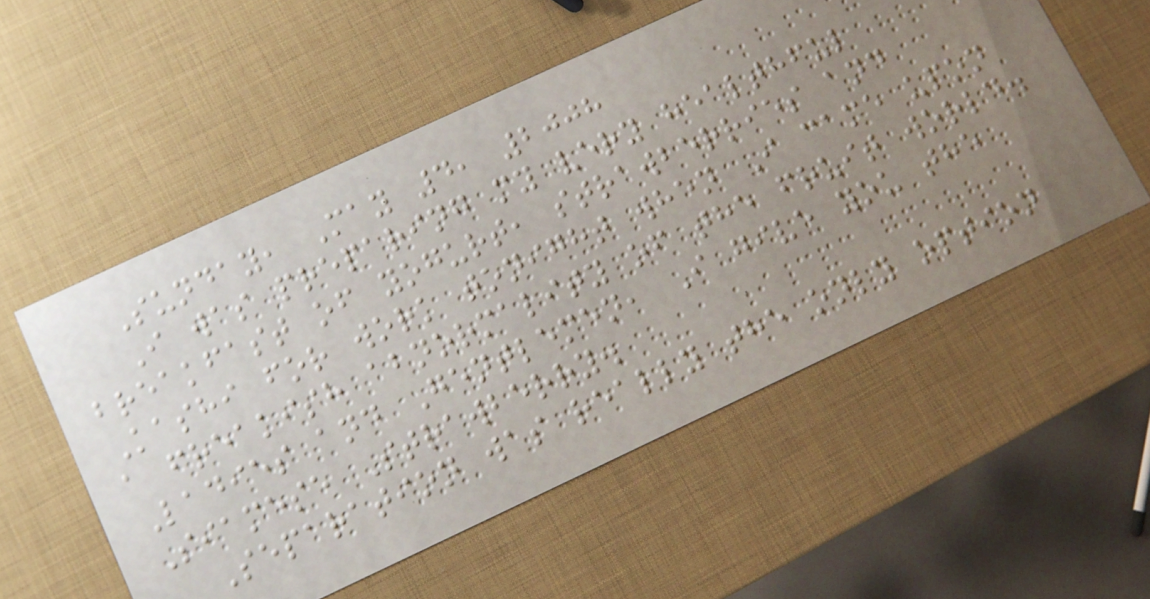Sunday, May 4, 2008
I was preparing my very healthful
breakfast of yogurt, strawberries and
Kashi for work tonight when I came upon
a freakish abnormality of the fruit world.
Ladies and Gentlemen, I give you the
Siamese Strawberry.
Separation was really the only option
